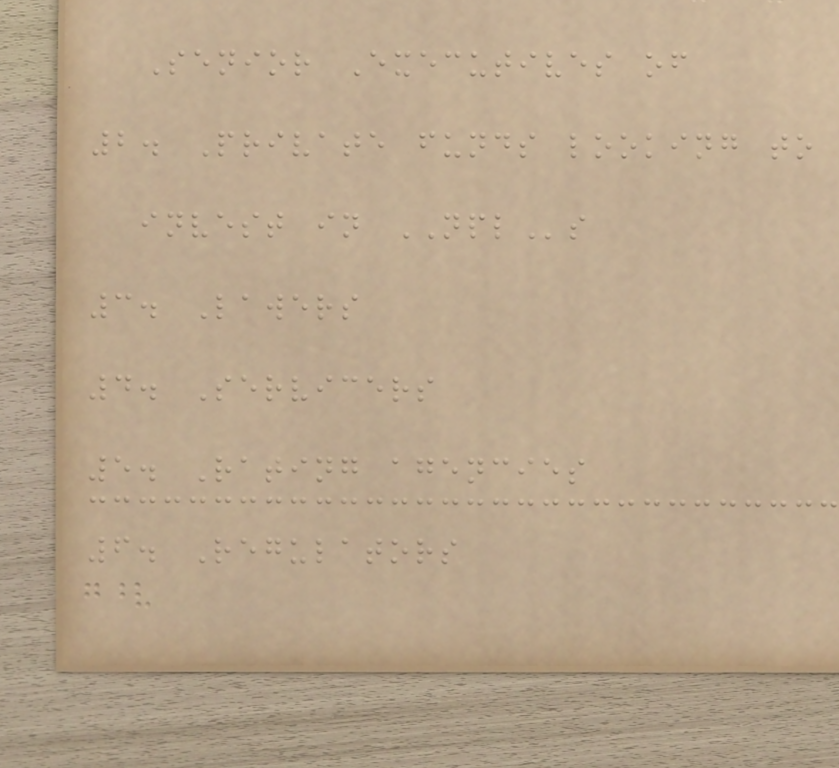Senior Executives of
2. Private funds looking to
invest in NPLs
3. Lawers
4. Servicers
5. Rating agencies
6. Regulators
